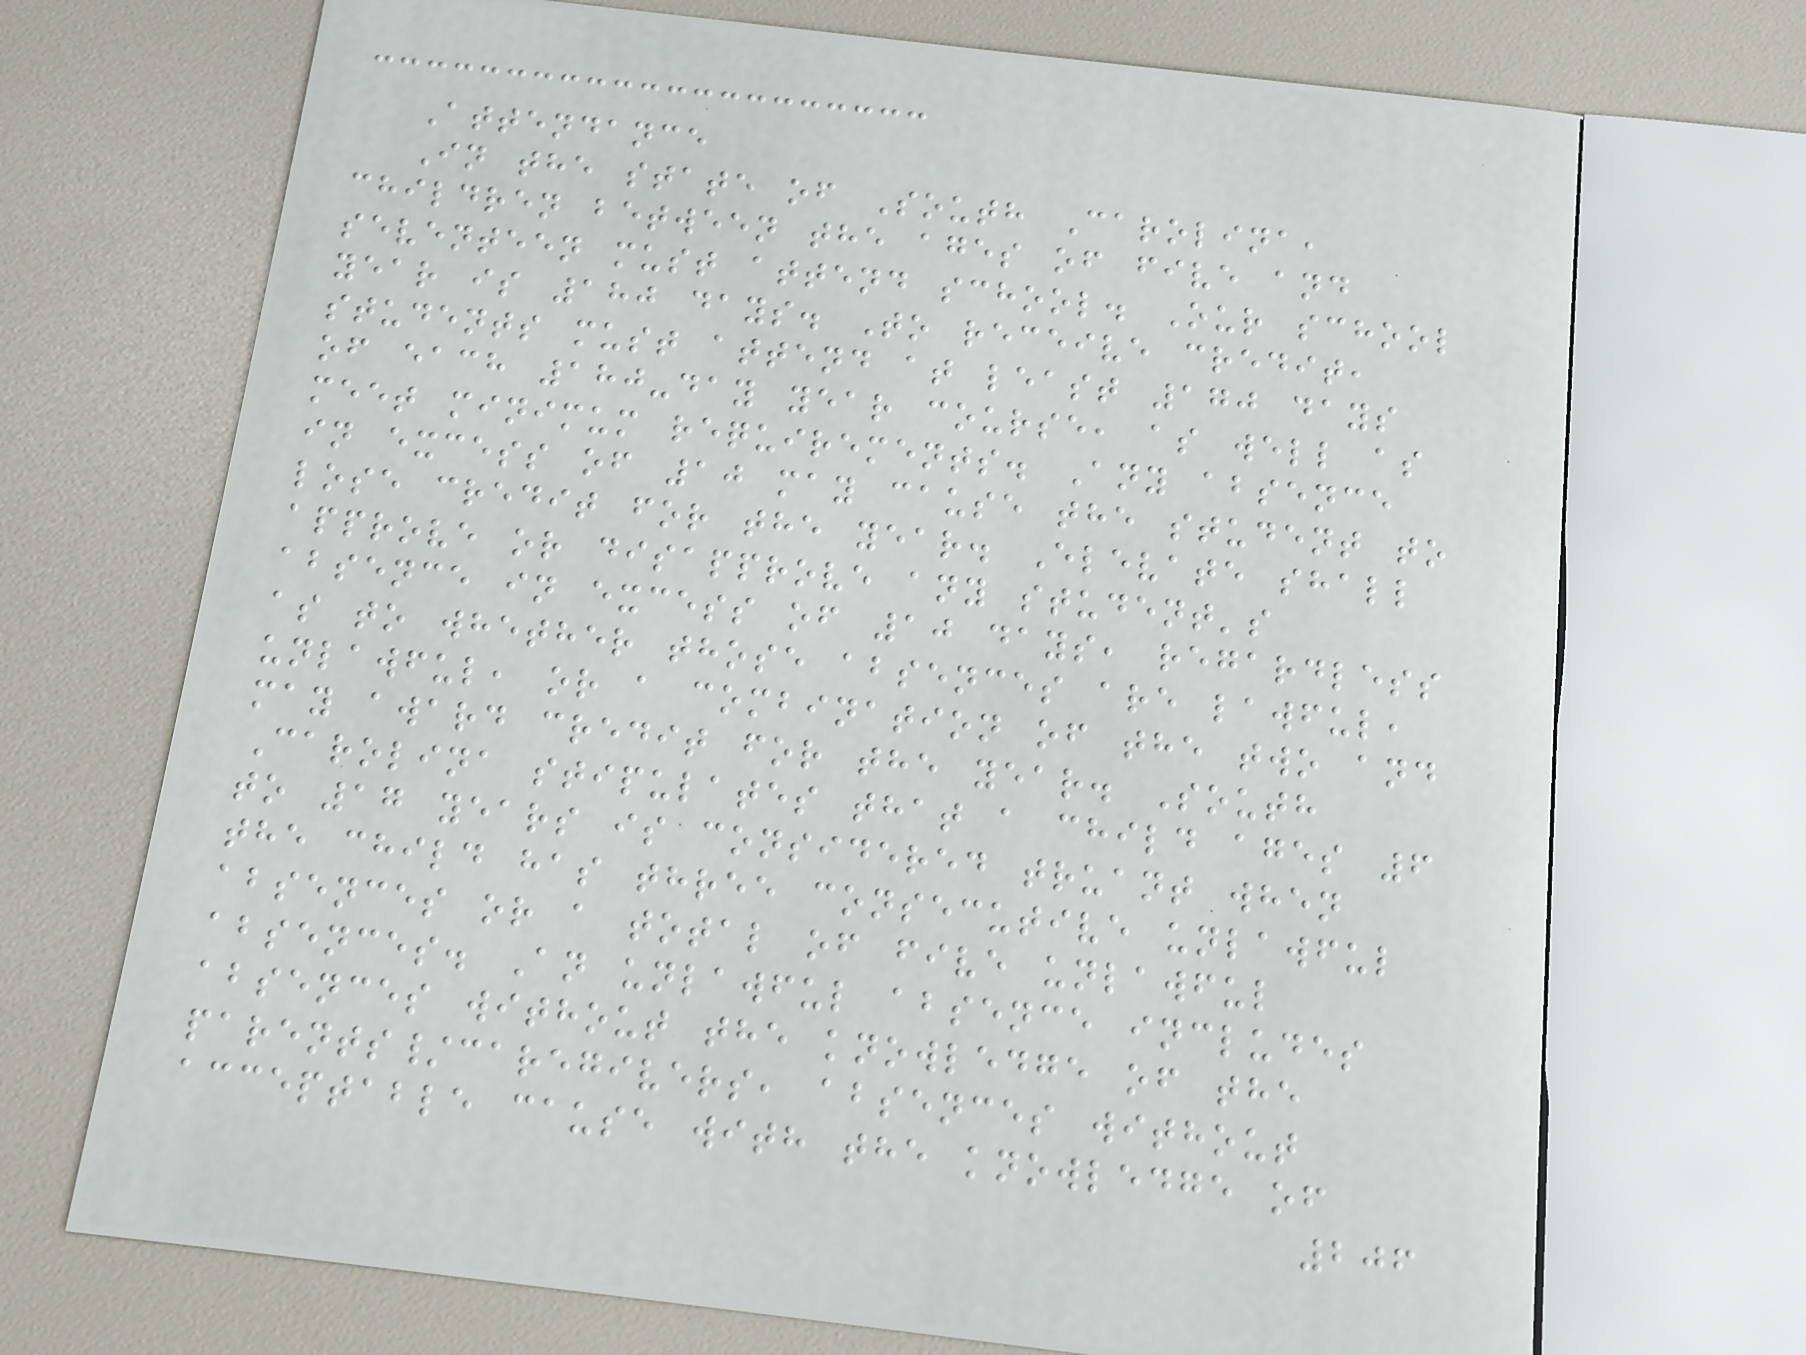Attendance
In the state of South Carolina,
children between the ages of five and
seventeen must attend school. Our school
year is 180 days. To receive credit,
students must attend at least 170 days
of each 180-day year course, as well as
meet minimum requirements. Any absence
in excess of 10 may cause the student to
lose credit for the year. Elevate shall
approve or disapprove any student's
absence in excess of 10 days, regardless
as to whether those absences are lawful,
unlawful, or a combination of the two and
may award credit for the year. South
Carolina stipulates that a child ages 6
to 17 years is considered truant when
the child has three consecutive unlawful
absences or a total of five unlawful
absences. An unlawful absence includes
absences without the knowledge of the
parents/caregivers, absences without
acceptable cause with the knowledge of
206
